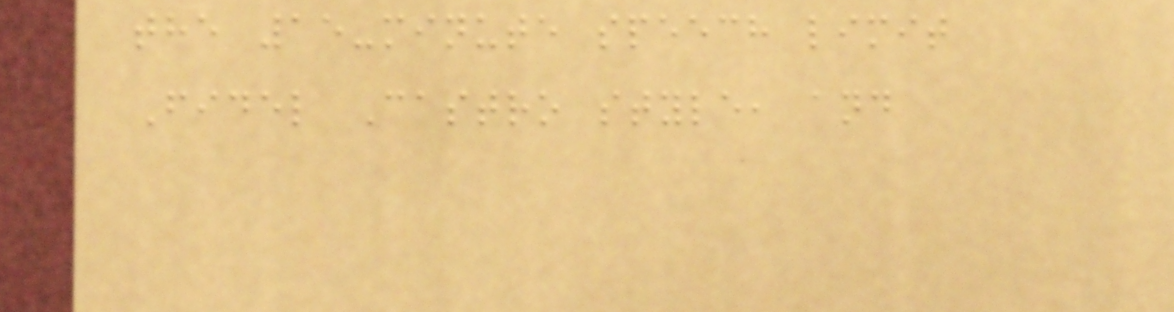the 15-minute speech limit
Fidel Castro style, and
